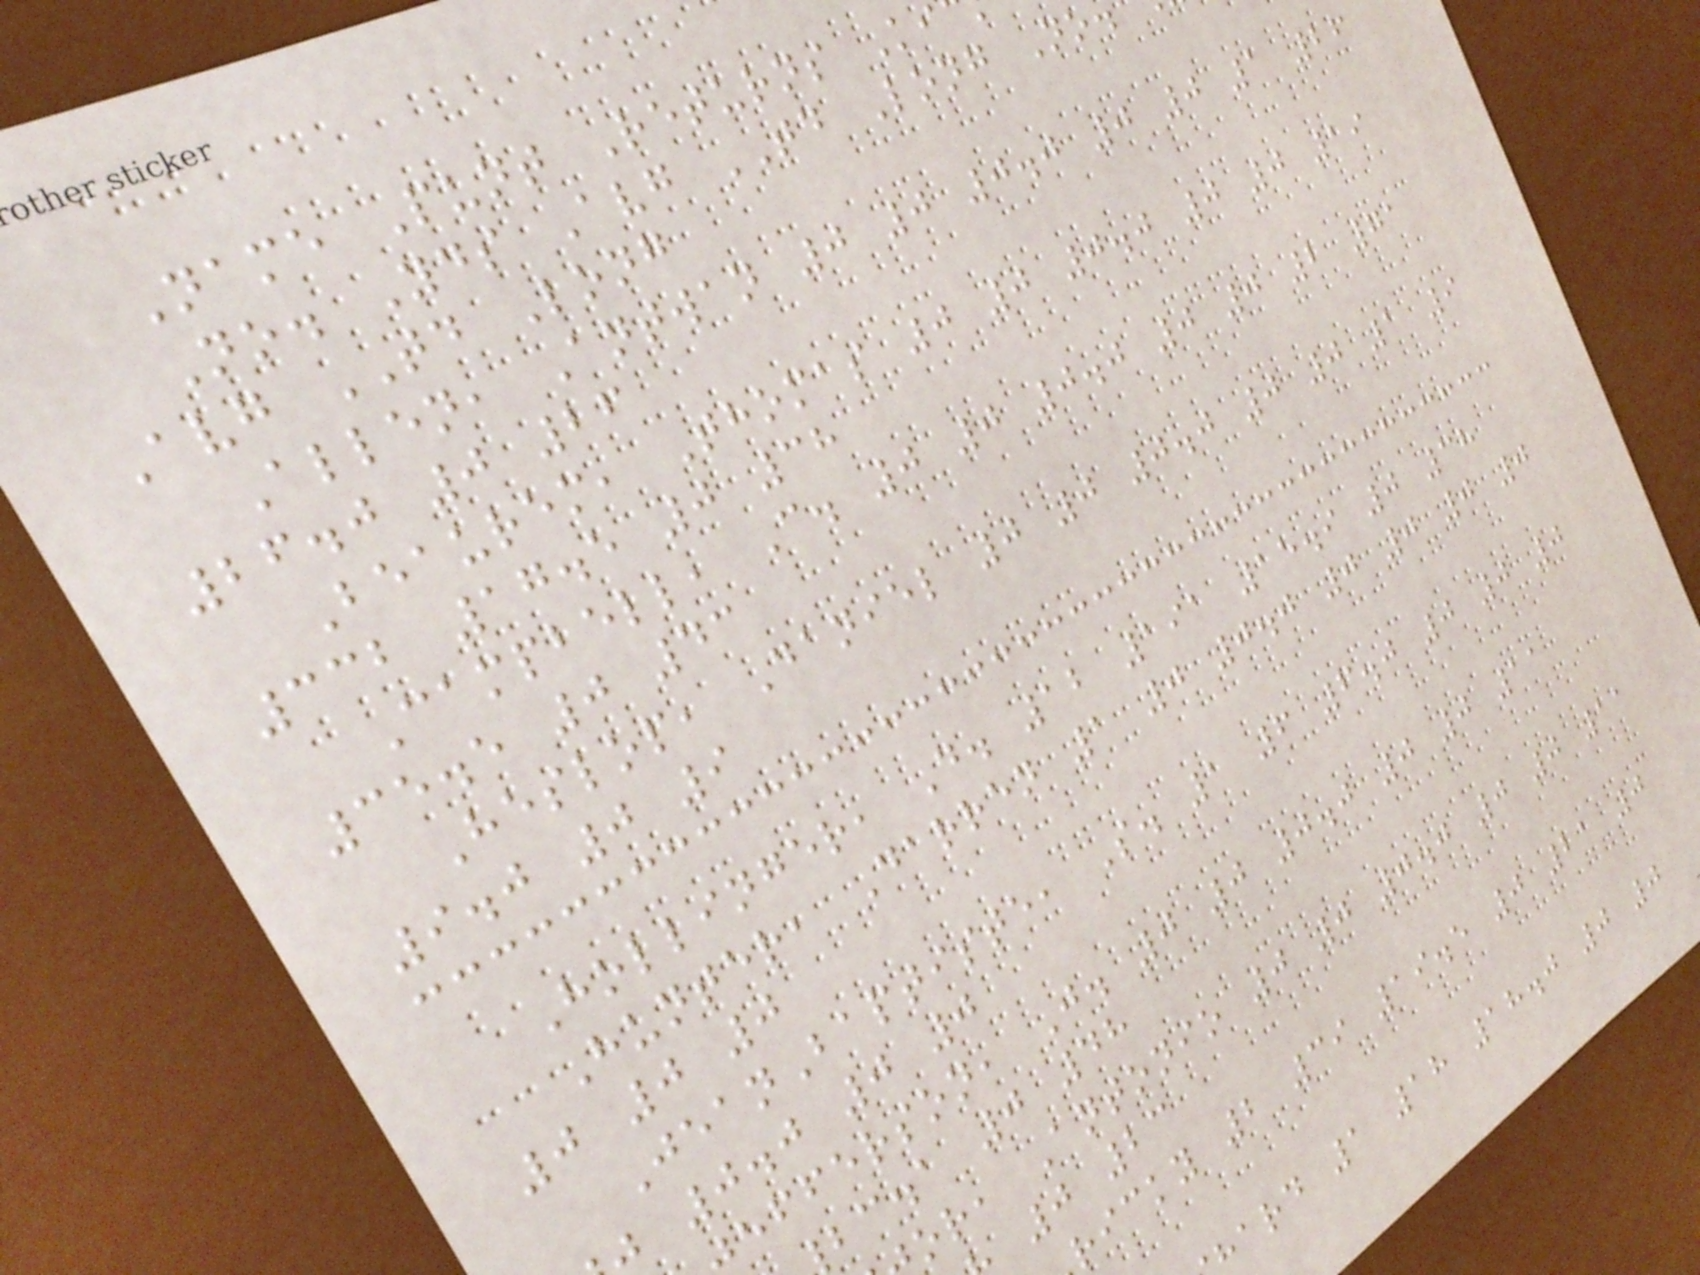Name Punt Returns Ki
No. Yds Avg TD Long No
Avg TD Long
Allen, Antwan 0 0 0.0 0 0 1 26
26.0 0 26
Beaurem, Thomas 0 0 0.0 0 0 19
332 17.5 0 38
Campbell, C. 0 0 0.0 0 0 2 71
35.5 0 43
Heslop, Daniel 0 0 0.0 0 0 1 9
9.0 0 9
Hollinger, D. 12 191 15.9 0 38
Hunter, Darren 1 0 0.0 0 0 0 0
0 0 0
JeanBaptiste, S. 1 6 6.0 0 0 0
0.0 0 0
efferson, J. 0 0 0.0 0 0 11
bc.a 0 48
or, Antonio 0 0 0.0 0 0 11
0 23
ricky 2 39 19.5 0 21 0
hard 1 18 18.0 0 0
